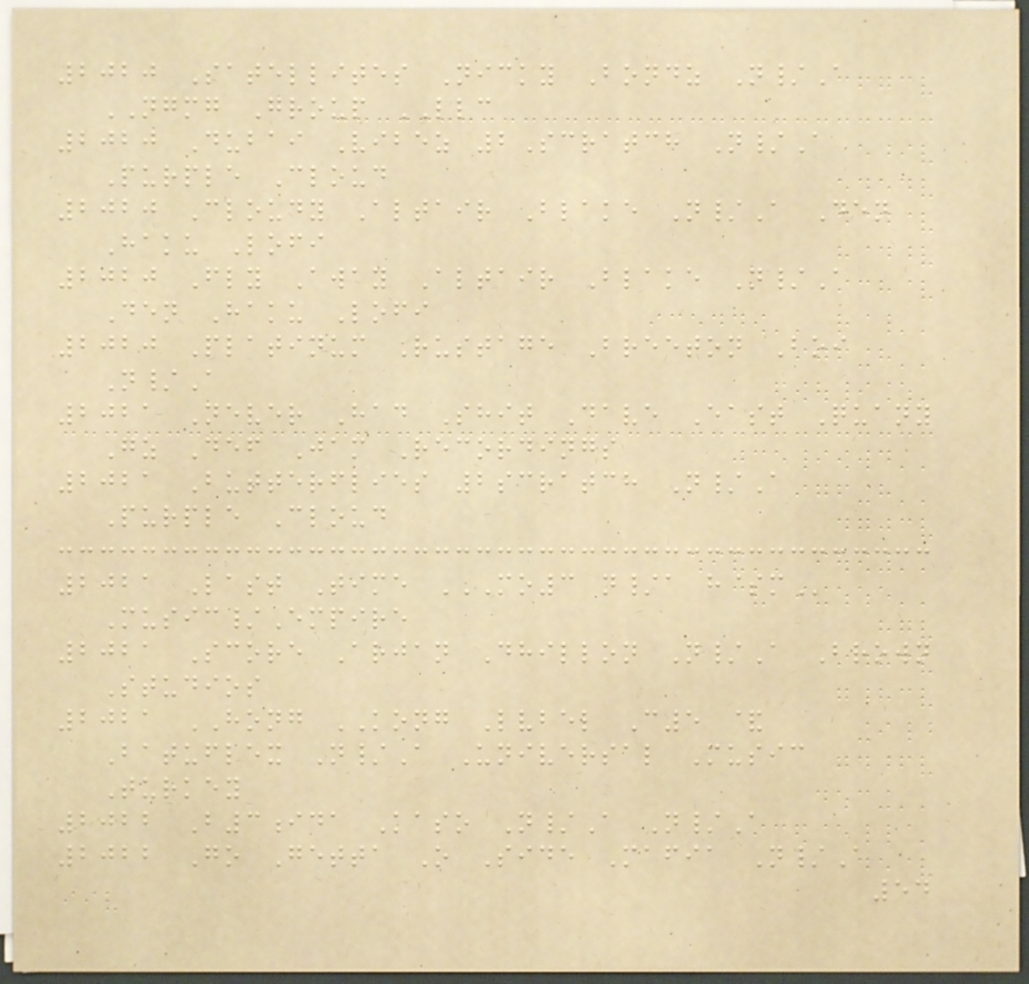2020 Satellites Nicky Bondz N/A
NGMG Group LLC
2020 Dubai Vibez 2Scratch N/A
Purple Cloud
2020 Cloudy Altair Blake N/A Den
Haku Lofi
2020 Fly Away Altair Blake N/A
Den Haku Lofi
2020 Platinum Rustage Breeton Boi
N/A
2021 Never Had Shit Dave East Quany
Gz Def Jam Recordings
2021 Butterflies 2scratch N/A
Purple Cloud
2021 Last Time MO3 N/A H$M
Music/Empire
2021 Score Arjan Dhillon N/A Brown
Studios
2021 HONG KONG Lvbel C5 &
Batuflex N/A Universal Music
Turkey
2022 B3ida Kaso N/A N/A
2022 Go Getta O Side Mafia N/A
54
